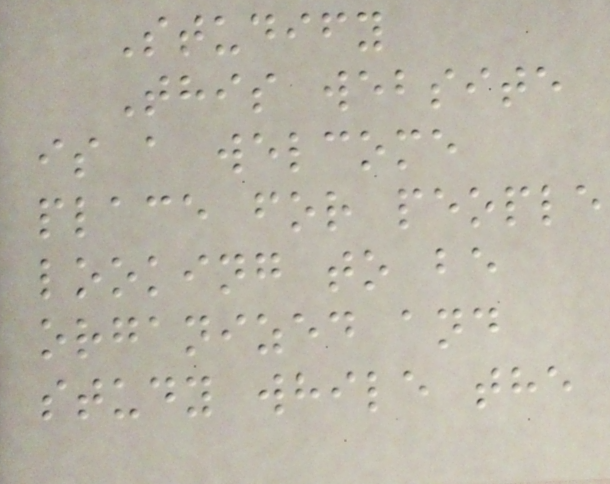Studify
This website
is a welcome
place for people
looking to be
organized and
study while the
